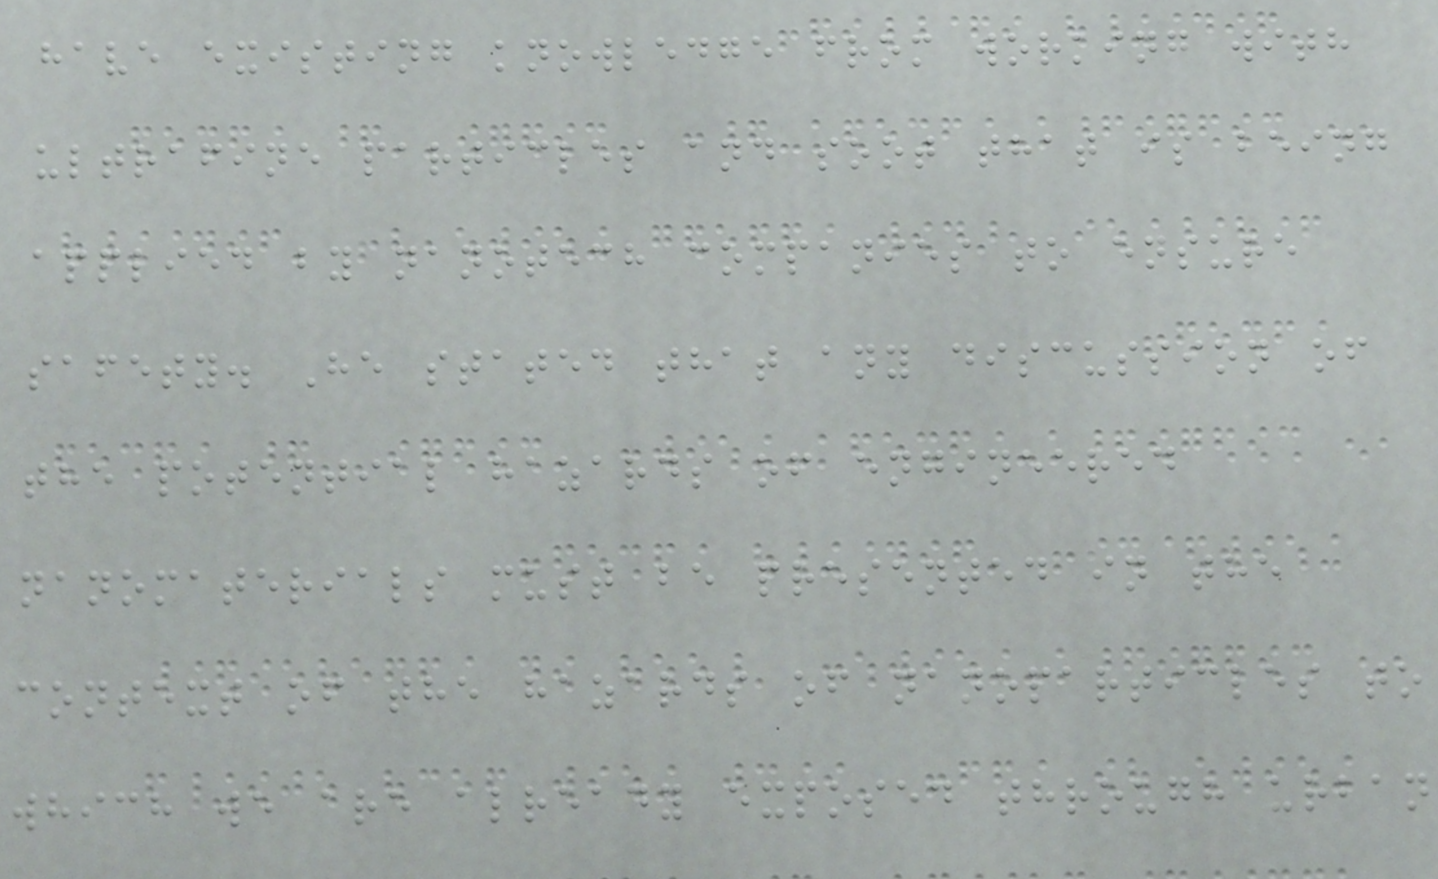have existing knowledge from working with
ultrafine particles and soot that is being
applied by nanotech companies to ensure
safety. He stated that any discussion of
the potential hazards of engineered
nanomaterials must be presented in the
context of the hazards of nanoparticles to
which we are already exposed through urban
